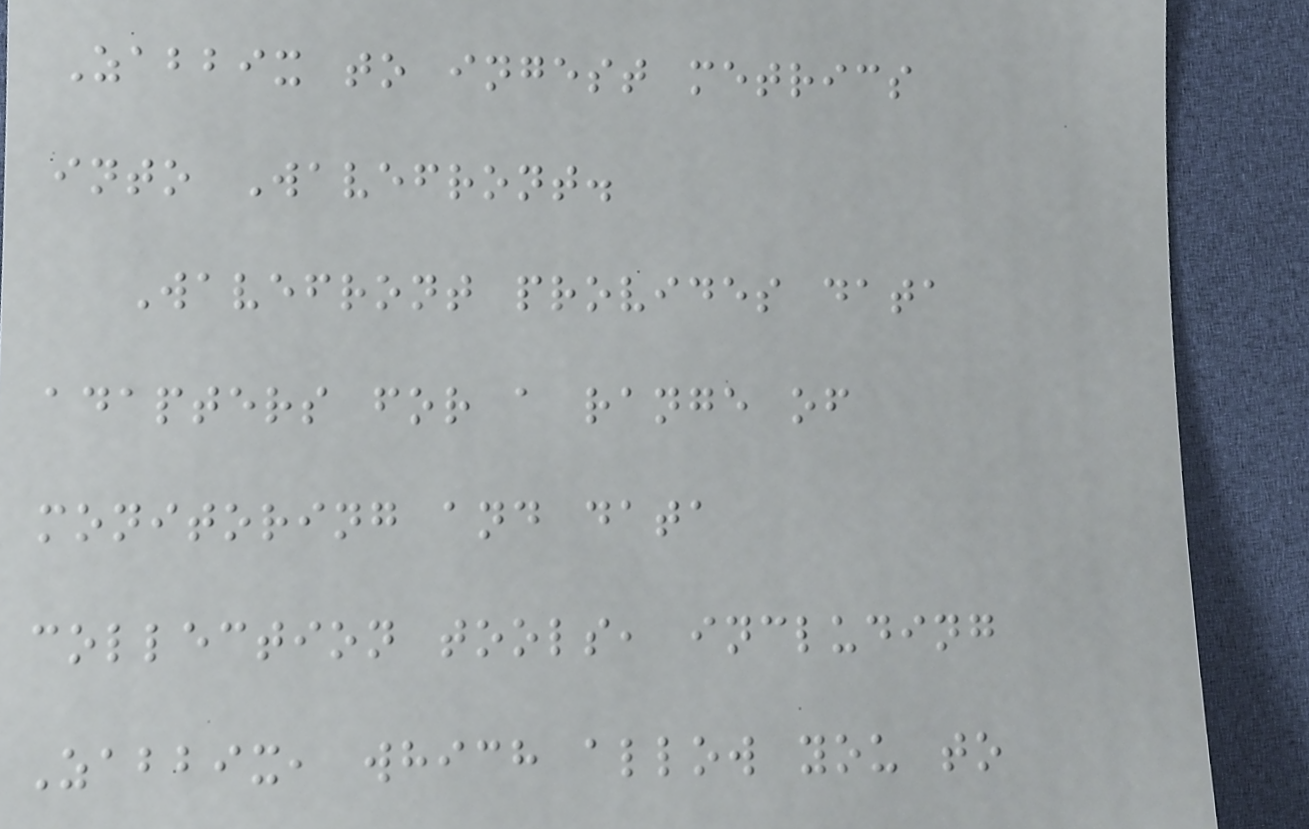Zabbix to ingest metrics
into Wavefront.
Wavefront provides data
adapters for a range of
monitoring and data
collection tools, including
Zabbix, which allow you to
